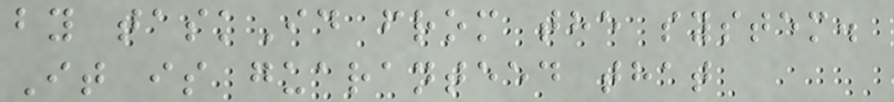by taskId from the system.
It is guaranteed that
